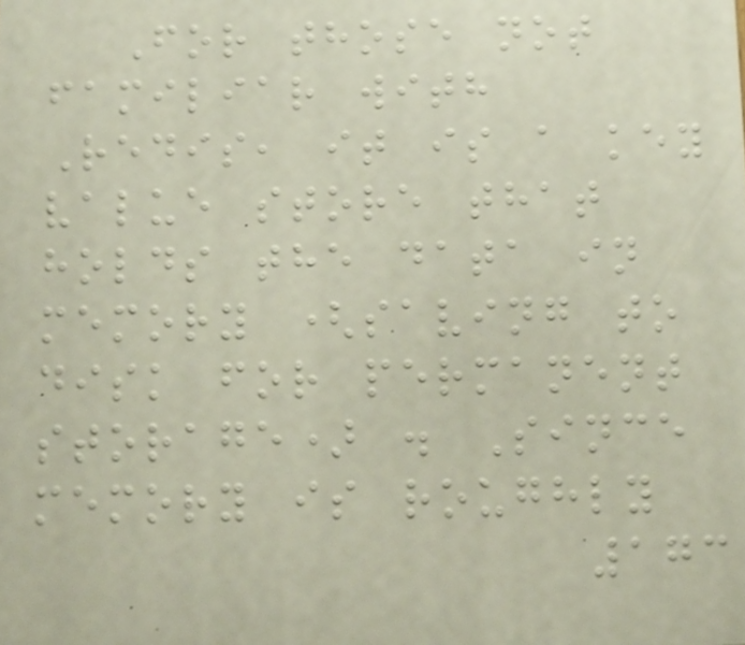For those not
familiar with
Redis, it is a key
value store that
holds the data in
memory (saving to
disk for permanent
storage) . Since
memory is roughly
173
